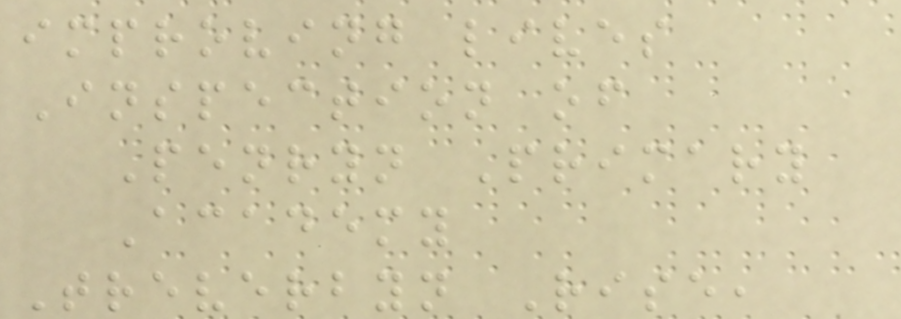improving lives
Inspection of
Penryn Primary
Academy
Treverbyn Rise,
